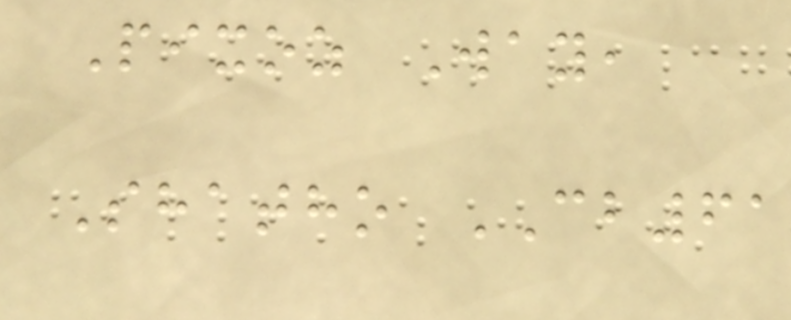Pixoz Way,
Shatho CB61
